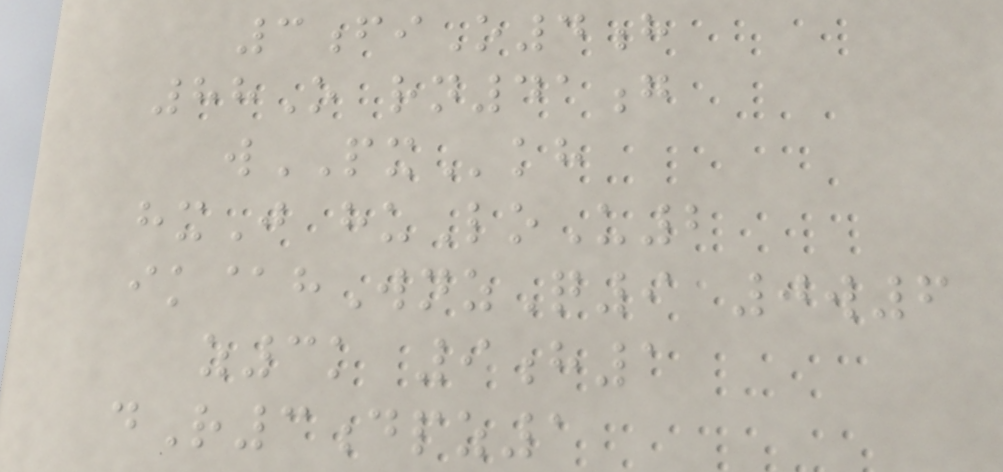3fiO4h
88O rn41g
wPXkh
hxJ huLoU2
ik@hWnzQ9 0w6
z3k 9h1
dR3dpz1
